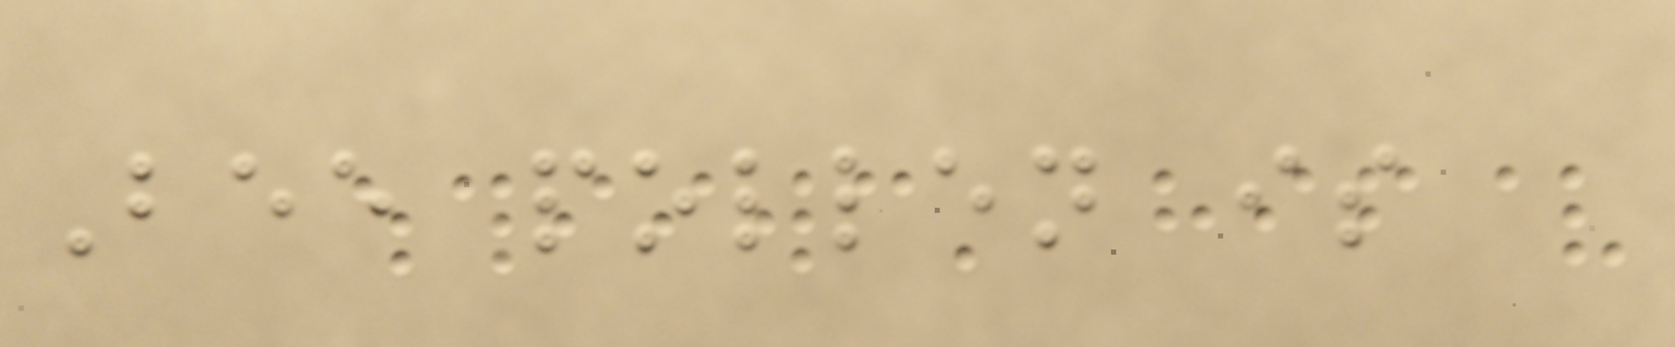Bee pollen is
